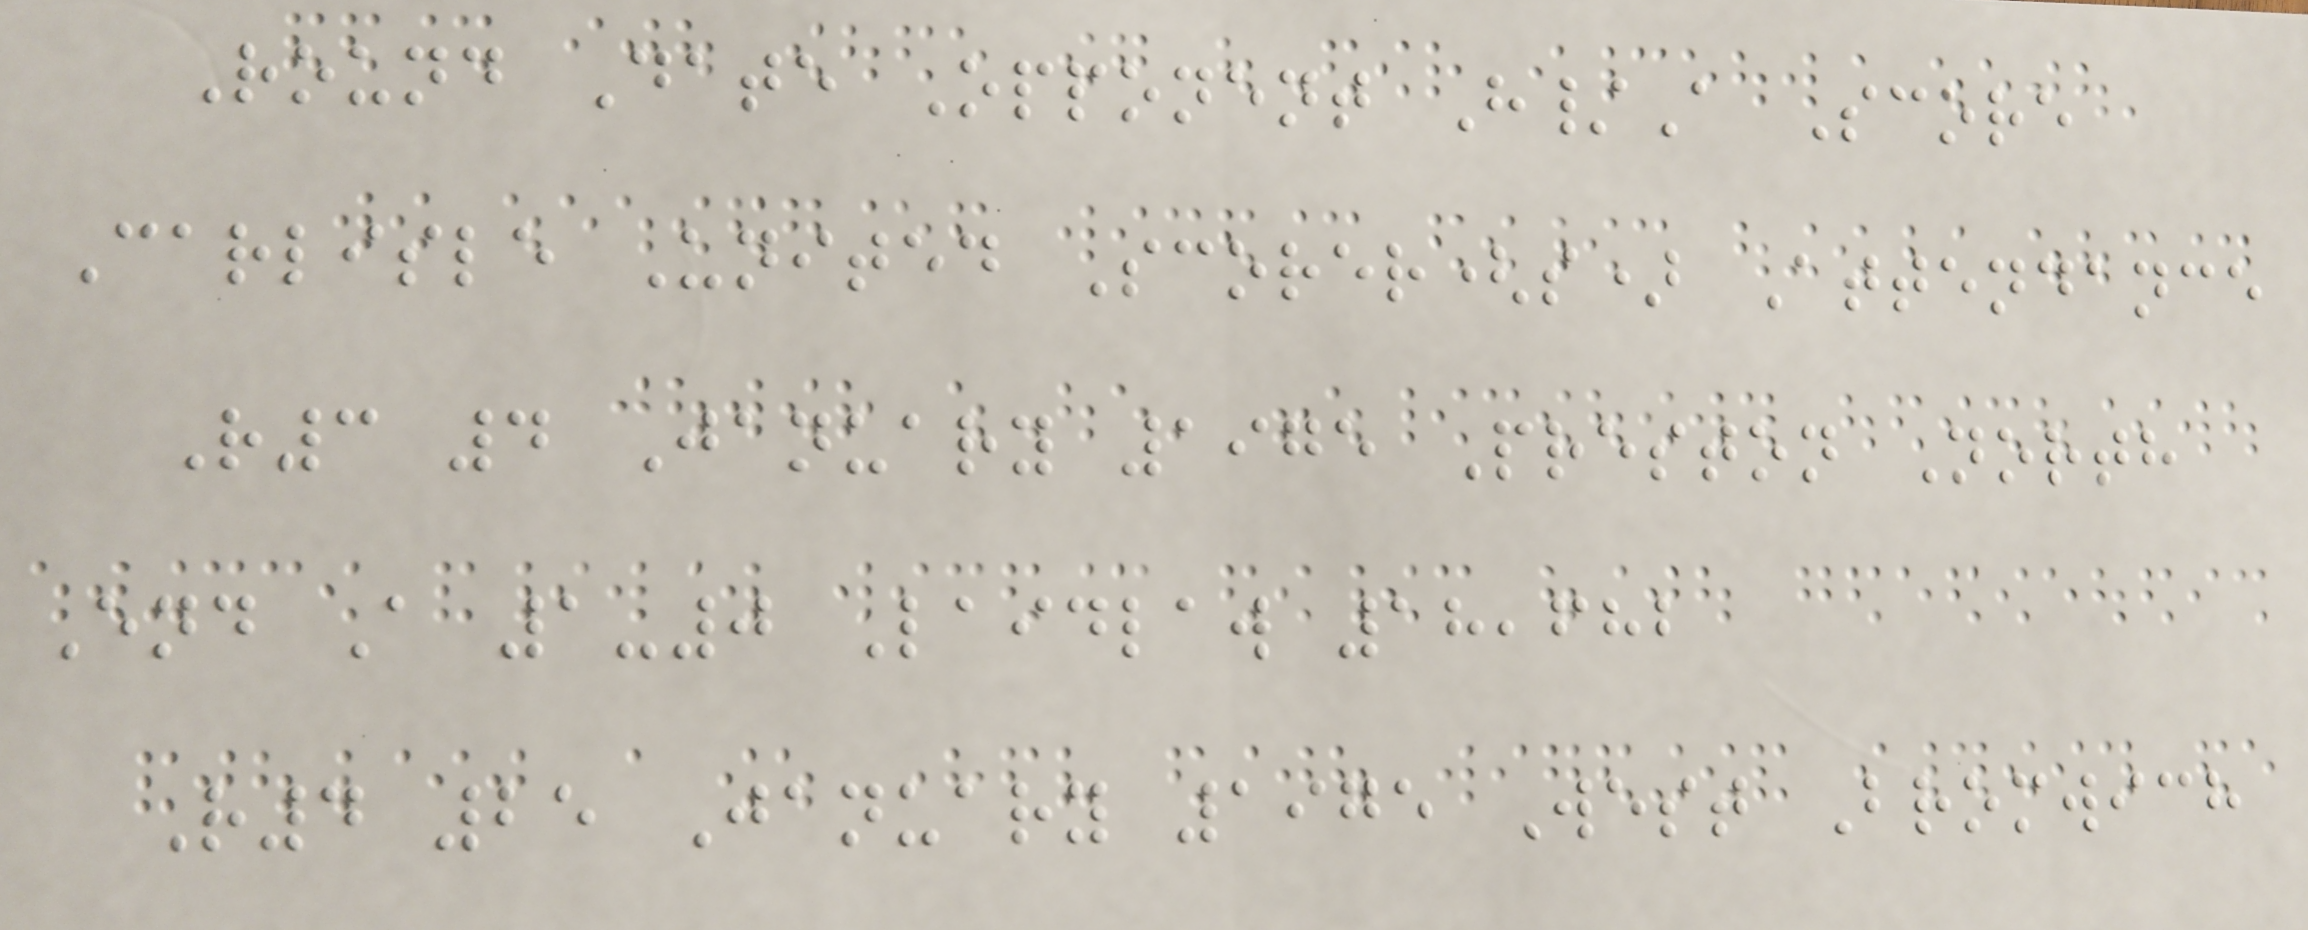Round Date Opponent H/A Score
Carlisle United Scorer(s) Attendance
R3 4 January 1975 Preston North
End A 1-0 Laidlaw 18,682
R4 25 January 1975 West Bromwich
